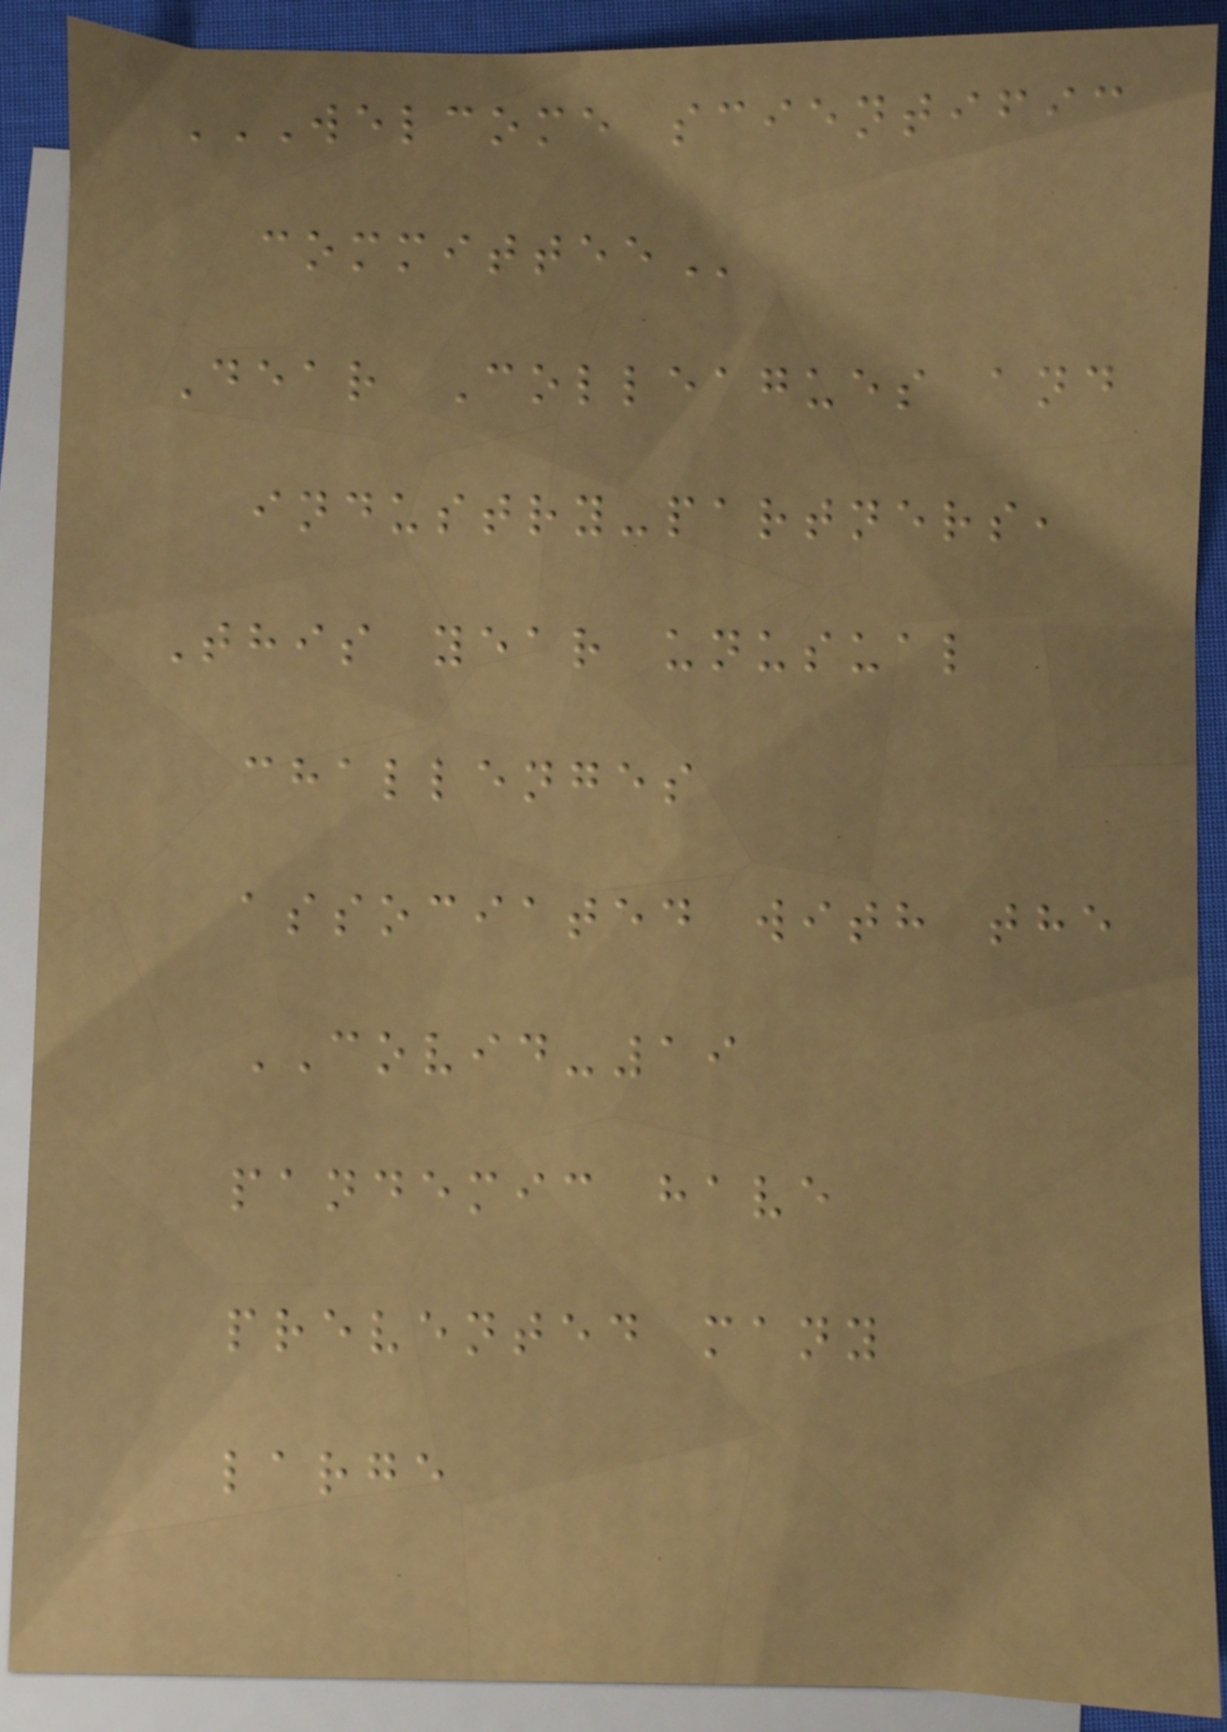WELCOME SCIENTIFIC
COMMITTEE
Dear Colleagues and
industry-partners,
This year unusual
challenges
associated with the
COVID-19
pandemic have
prevented many
large
